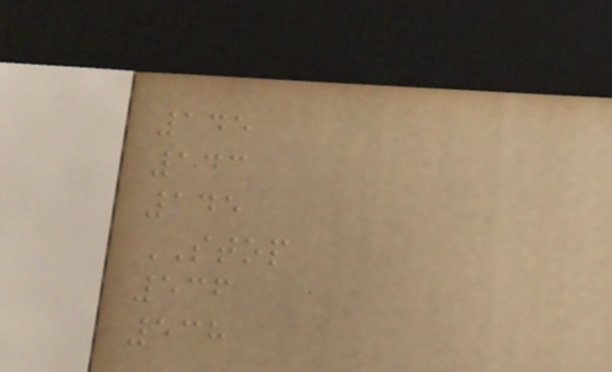145
143
145
STOP
536
538
